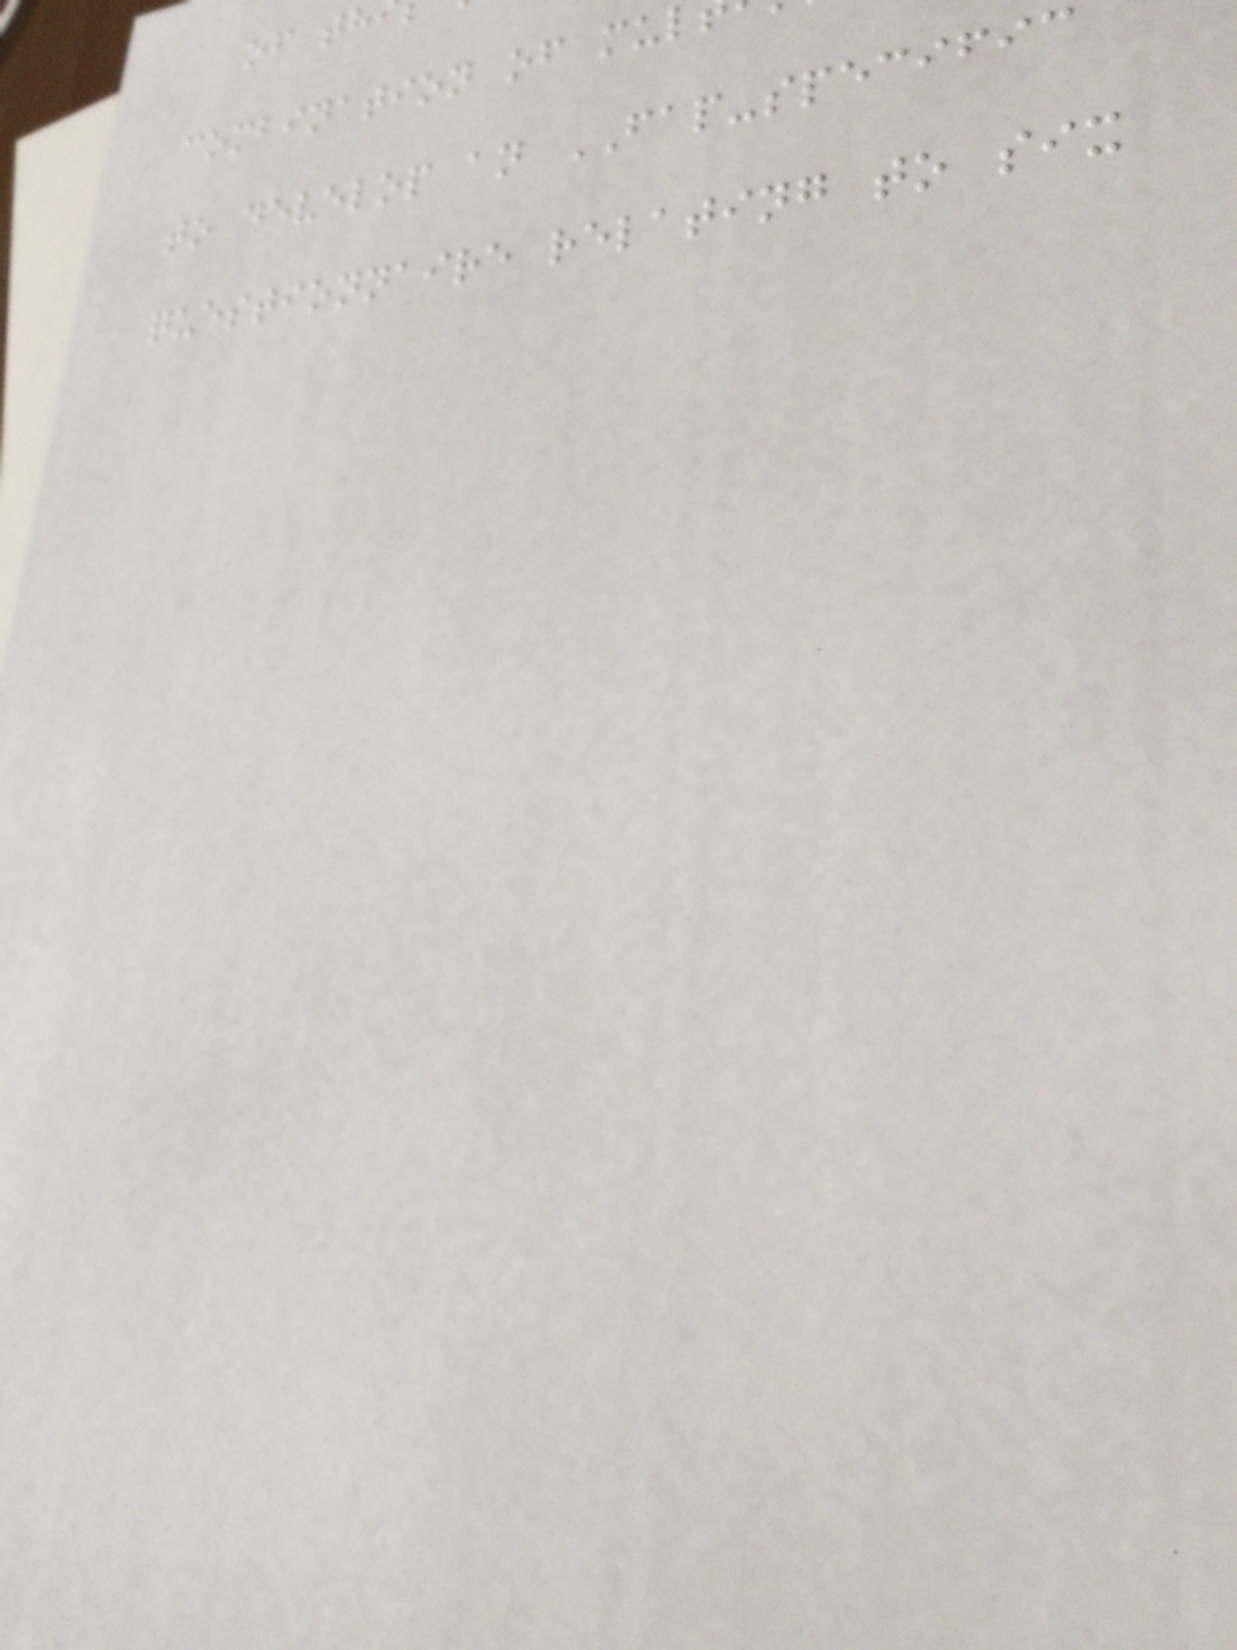combination of mul
to develop an FAP-specific
questionnaire relating to six
